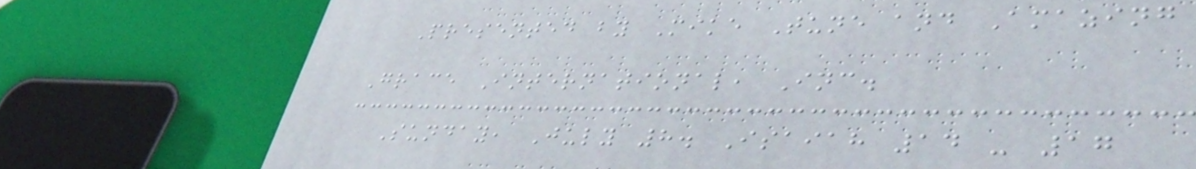Presented by Mike Tune and Amazing
Grace International, Inc.
Sunday, July 8. Isaiah 14 - 17
